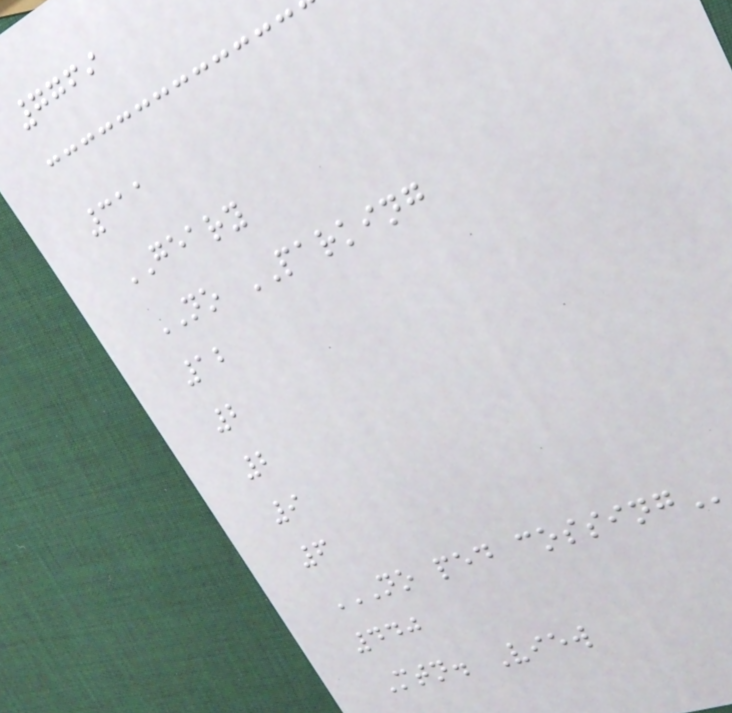7769
311
GEARY
NO PARKING
12
2
2
9
6
NO PED COSSING
440
Mtn. View
